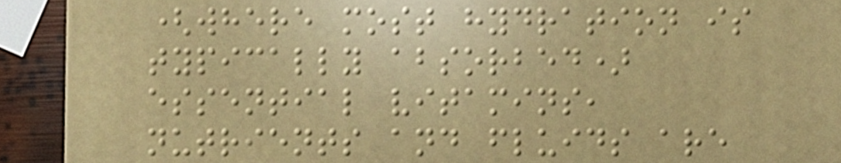(where most hydration is
typically absorbed)
essential vitamins,
nutrients and fluids are
